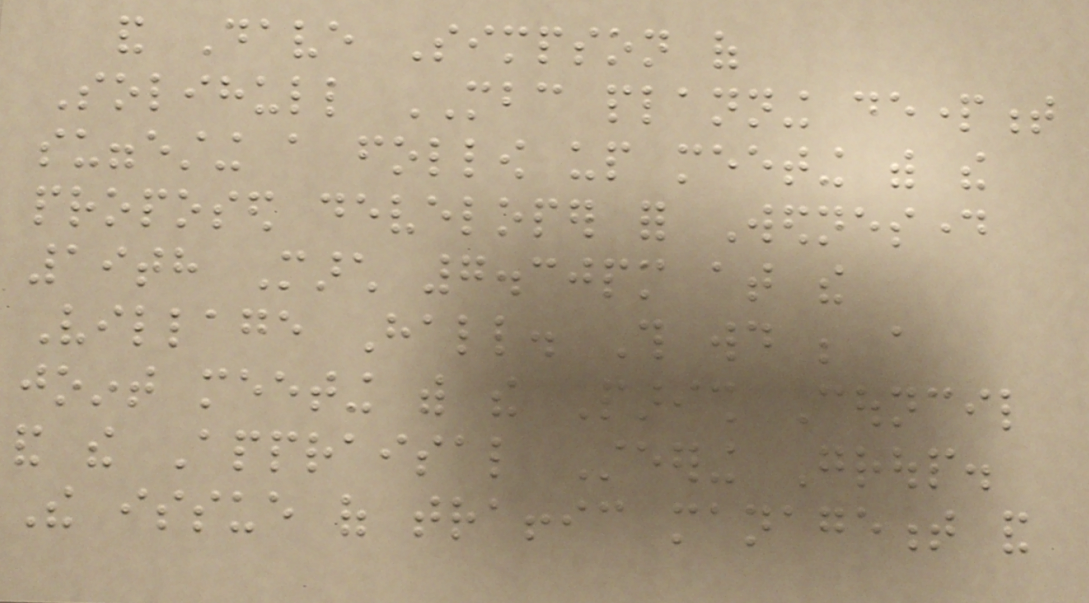and Dave Simpson of
Solihull MBC planning department
suggesting a follow up meeting with the
proposed developer for Wednesday
19th March 7.30pm at the
Village Hall. This would be a
joint meeting with the Parish Council
and the Appraisal Steering Group.
The issue of traffic management and
